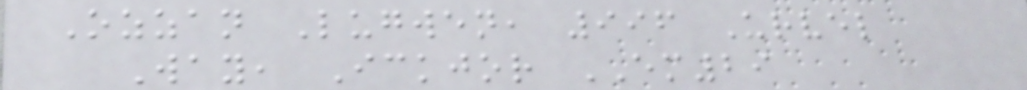Ozzan Lugwen, 996 Urvel
Way, Ickjor EM29
